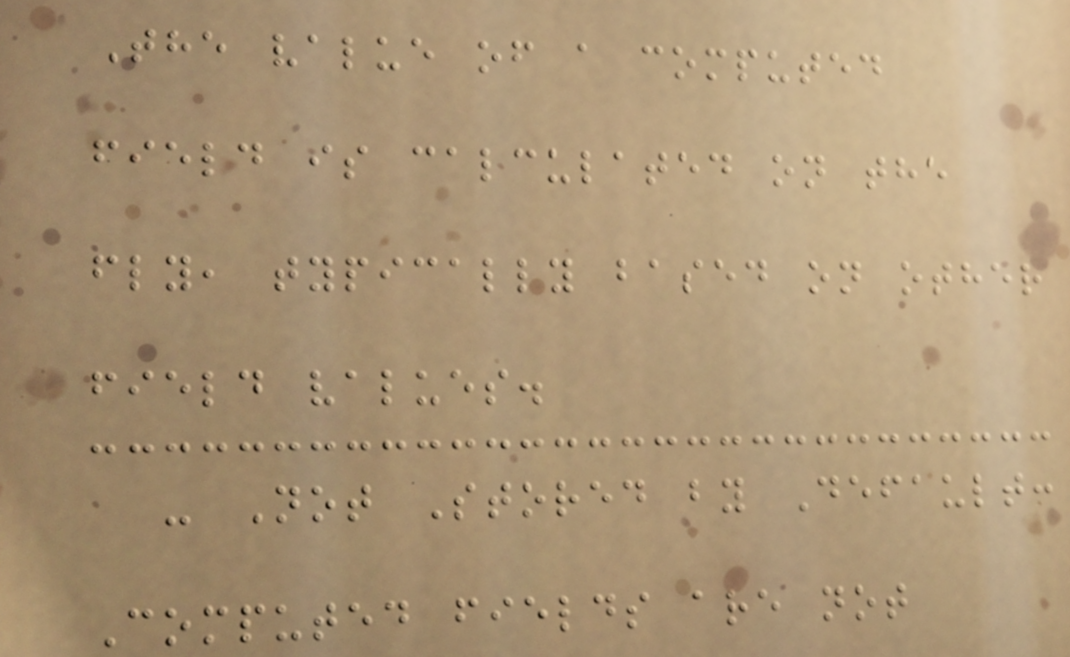The value of a computed
field is calculated on the
fly, typically based on other
field values.
- Not Stored by Default:
Computed fields are not
